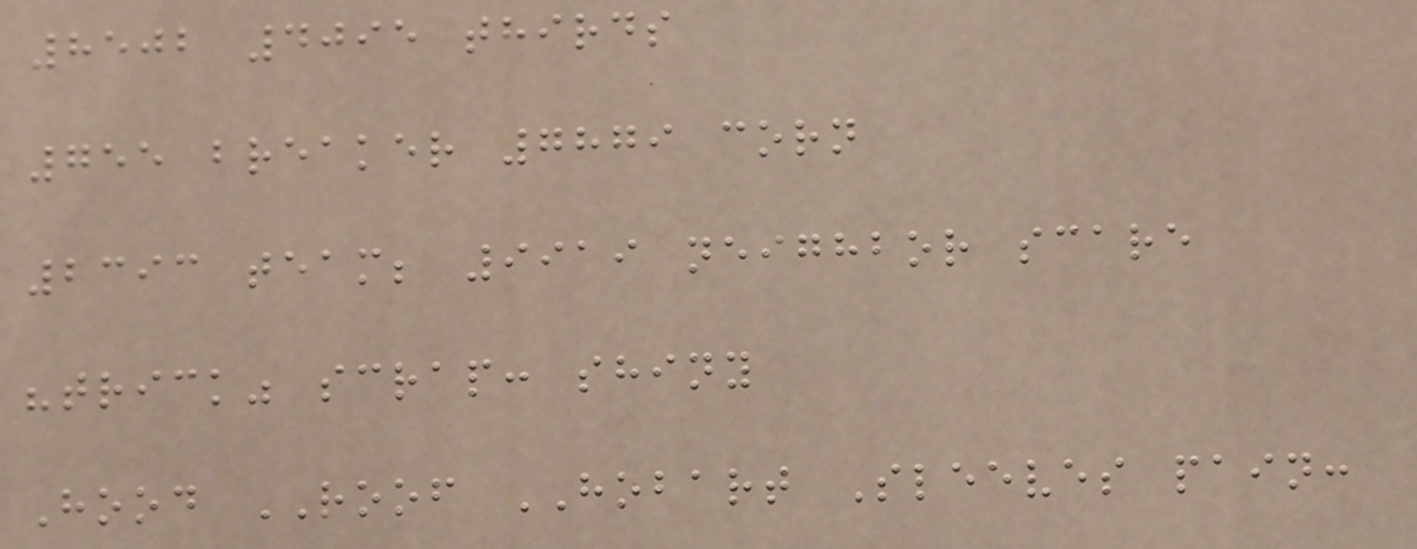8502 4095 thirds
755 breaker 7879 corn
2393 team; 9919 neighbor scare
"trick" scrap: shiny
Hood ROOF HOBART Sleeves pain:
